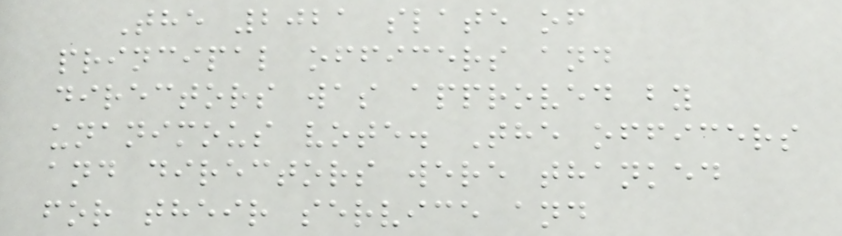The 2021 slate of
principal officers and
directors was approved by
unanimous vote. The officers
and directors were thanked
for their service and
